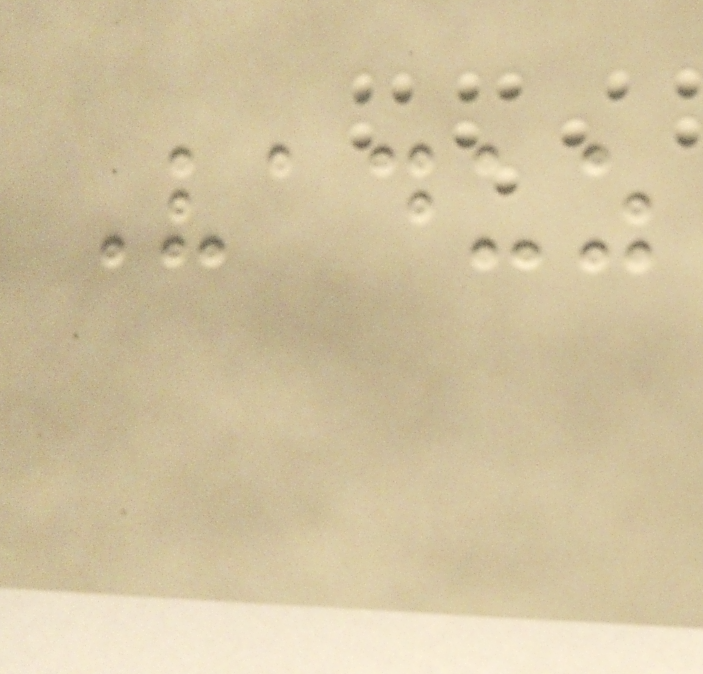Vaduz
